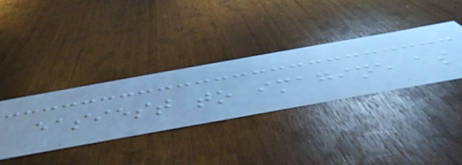easiest to imagine as
